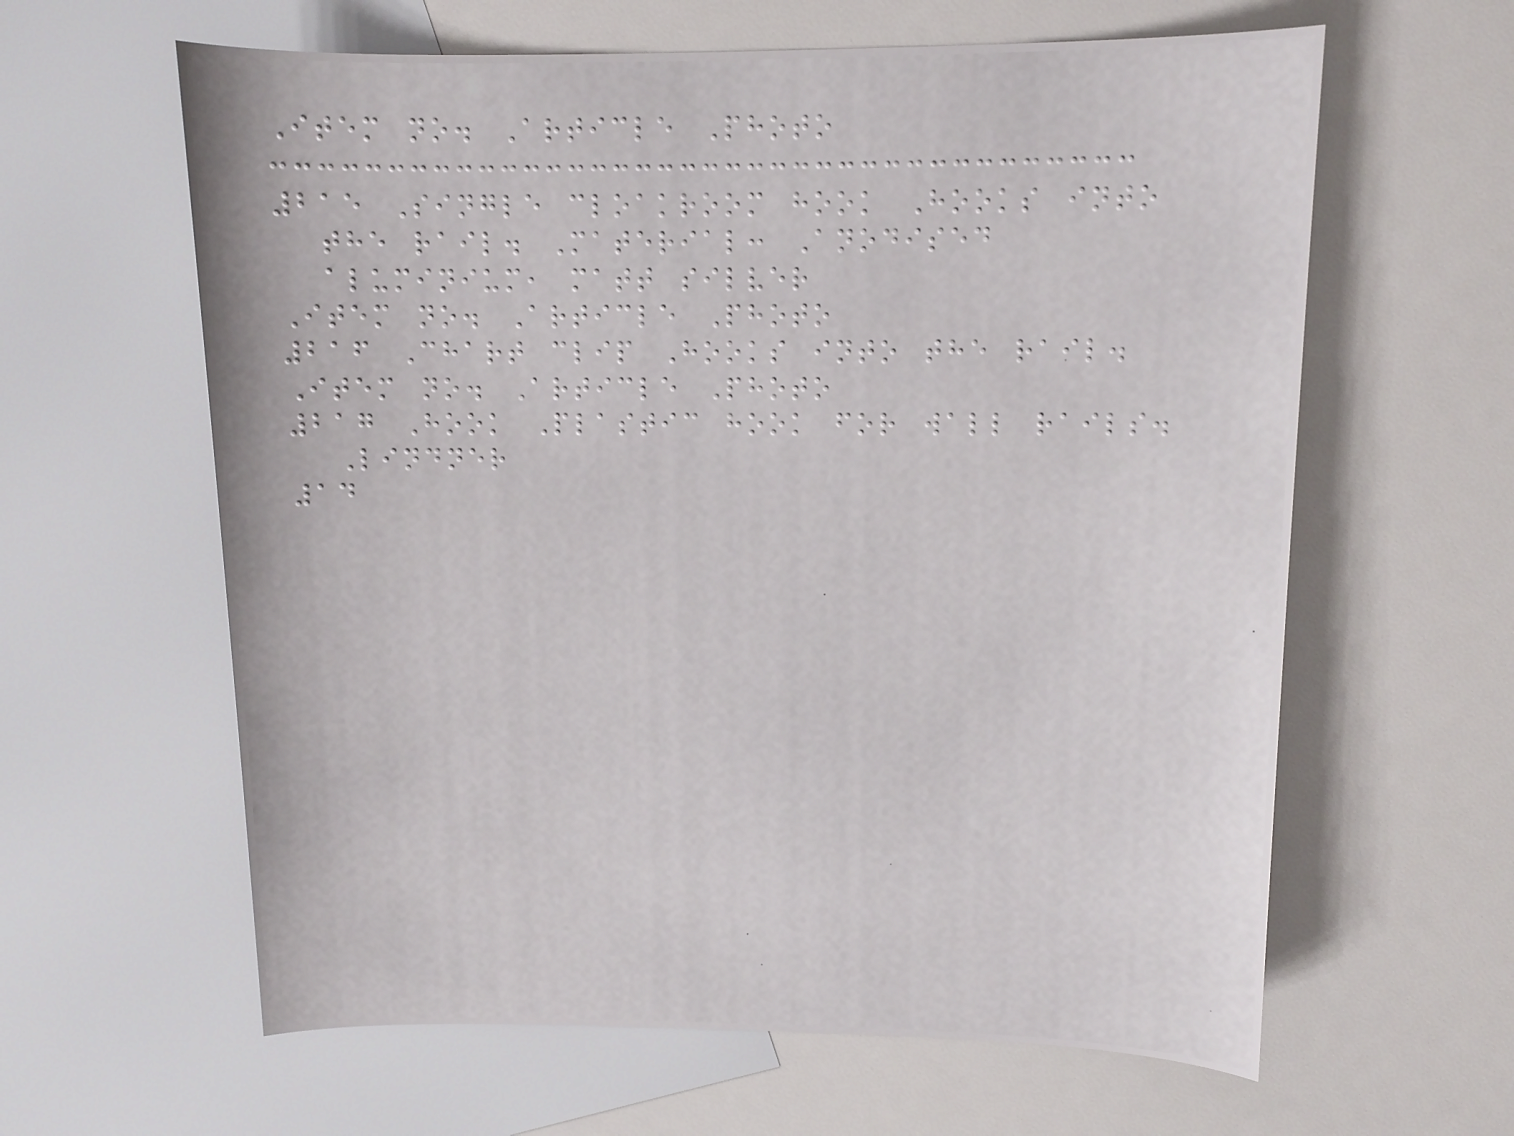Item no. Article Photo
215 Single cloakroom hook Hooks into
the rail. Material: Anodised
aluminium, matt silver
Item no. Article Photo
216 Chart clip Hooks into the rail.
Item no. Article Photo
217 Hook Plastic hook for wall rails.
Lindner
14
